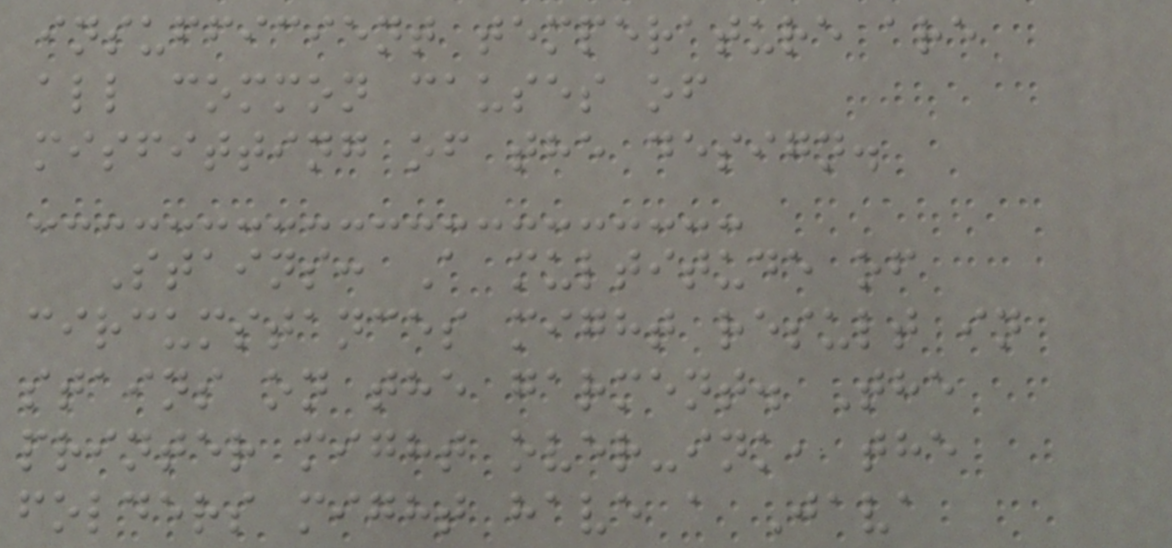insufficient temperature are
all common causes of
misfitting of the design.
Stains: A multitude of
circumstances might result in
stains on the garment. The
printer might over-ink, the
folders might have a Java
